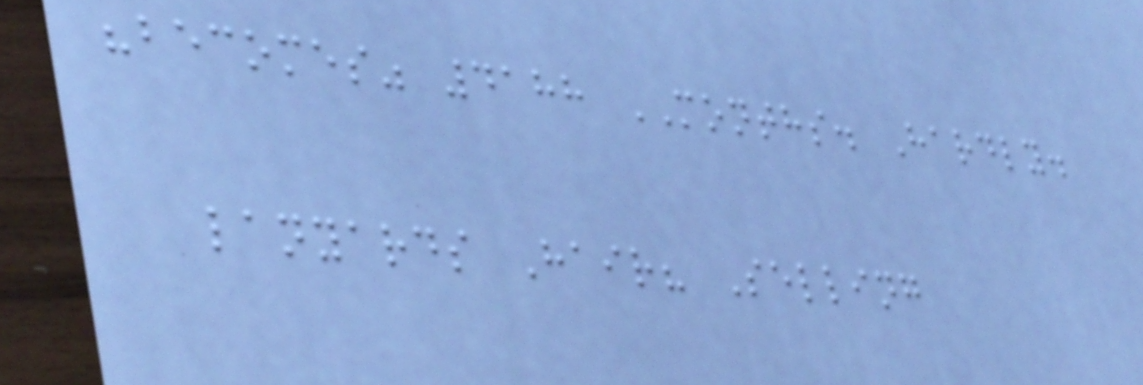"becomes" 4188 MONTHS. Hardly.
lanyards Hair? Selling
